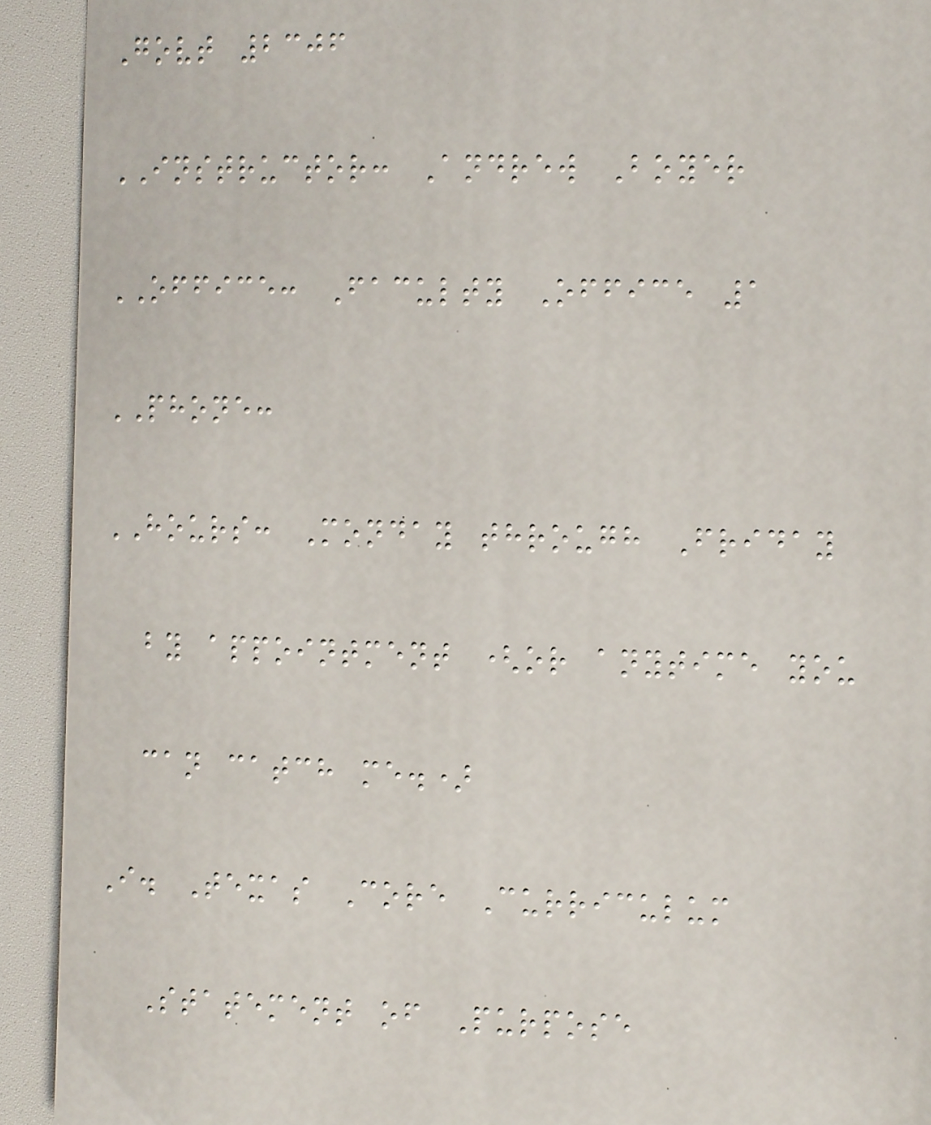Govt 2306
INSTRUCTOR: Andrew Boyer
OFFICE: Faculty Office 1
PHONE:
HOURS: Monday through Friday
by appointment (or anytime you
can catch me.)
I. Texas Core Curriculum
Statement of Purpose
